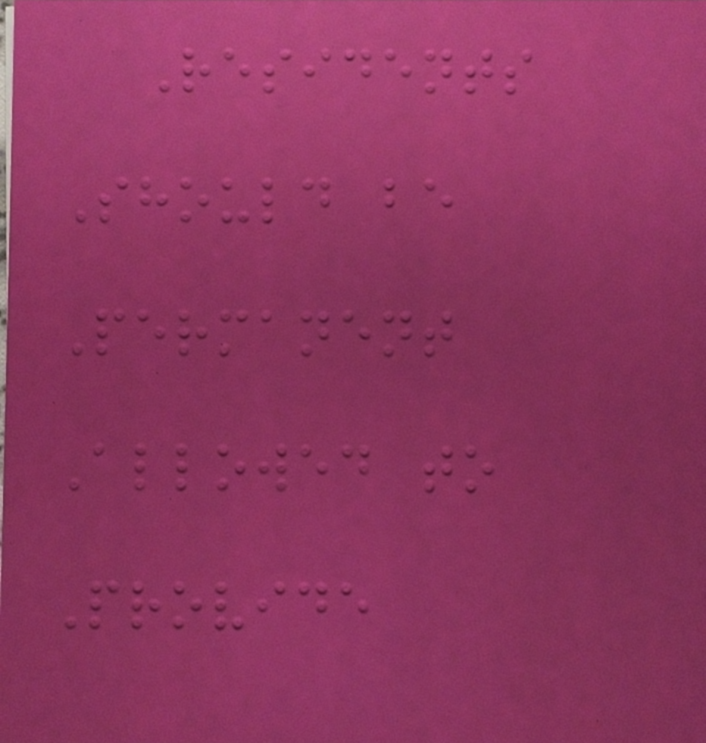Residents
Should be
Permanent
Allowed to
Provide
